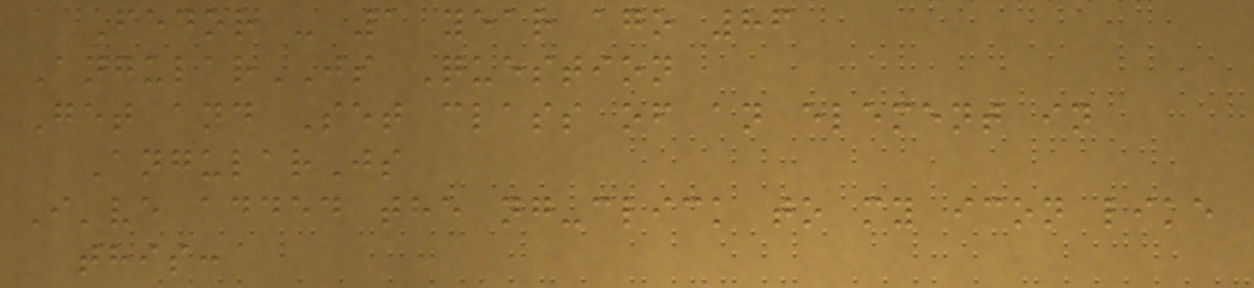Fedor - 1 year ago 86
AngularJS Question
Get and Set class of an element in
AngularJs
I've added the ng-click to my icon like
this:
